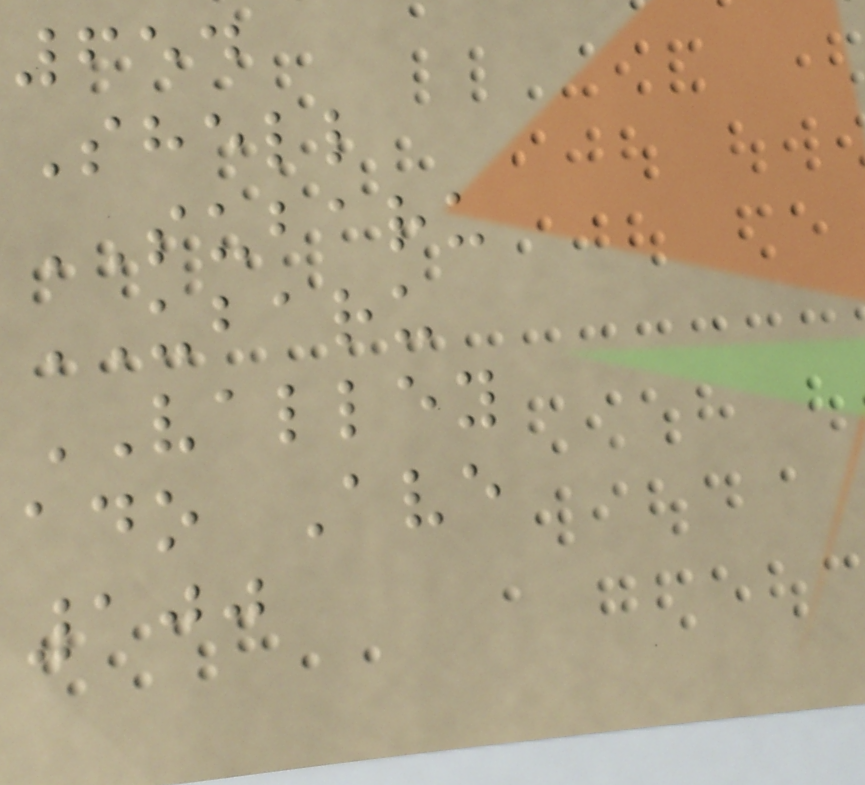654
Shell
SUBARU
UBARU
VALLEY
ado Ave
100
